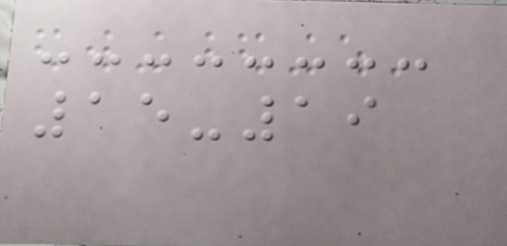15-19
